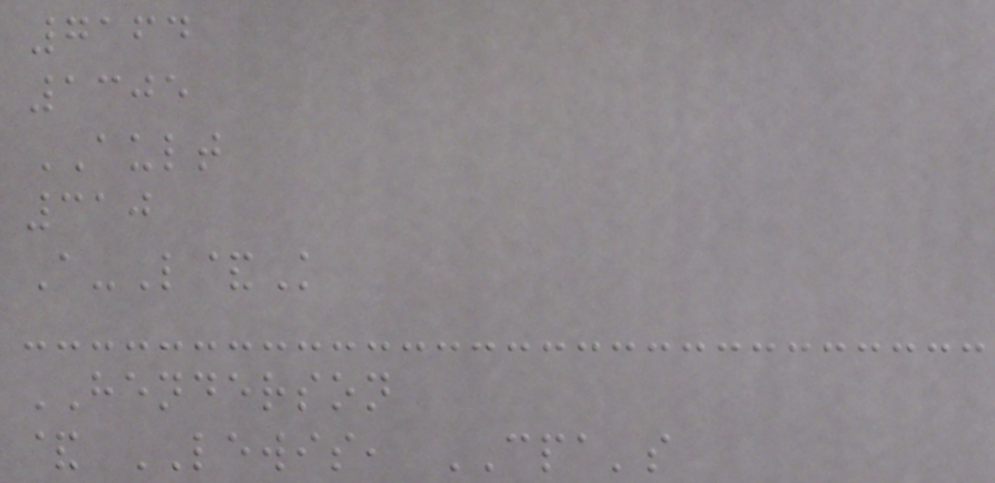7164
1305
AULT
310
A-L&K
HENDERSON
& LEWIS, CPA's
